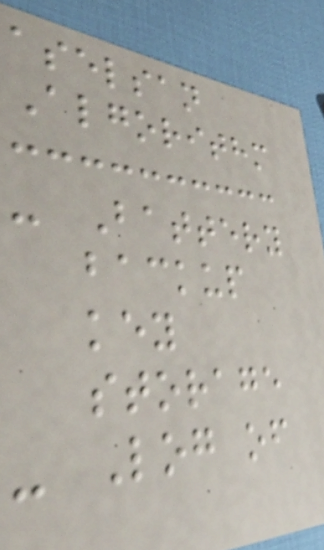aselsan
Algorithm
- Battery
backup
key
storage
- Log of
